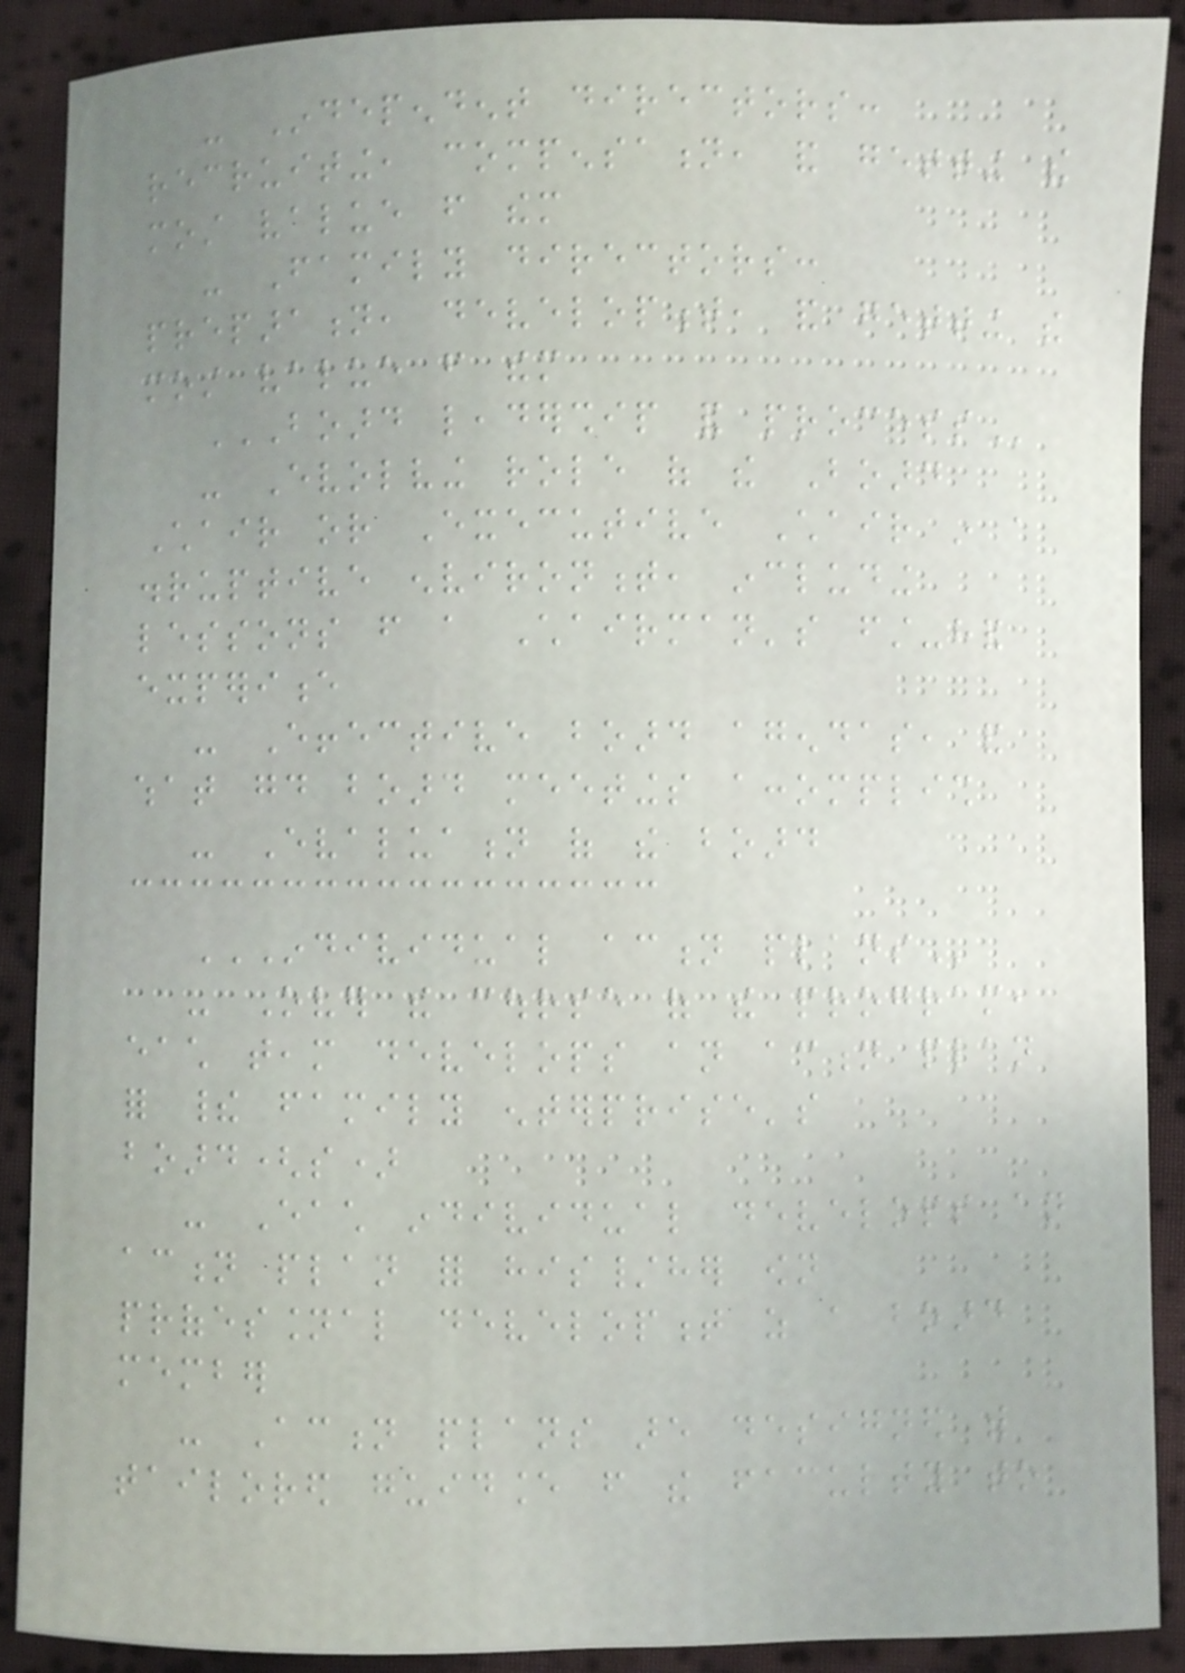- Independent directors:
recruiting, compensation, and getting the
most value from them
- Family directors:
preparation, development, and getting the
most value from them
BOARD LEADERSHIP AND PROCESS
- Evolving role of the Board
Chair or Executive Chair in a
disruptive environment, including
lessons from a Chairman's first-hand
experience
- Effective board agendas, and
what good board meetings accomplish
- Evaluation of the board
INDIVIDUAL ACTION PLANS
- Over the course of the program,
each team develops an action plan
for their family enterprise's
board(s)
- Each individual develops an
action plan for his/her own
professional development as a board
member
- Action plans are designed with
tailored guidance from the faculty to
